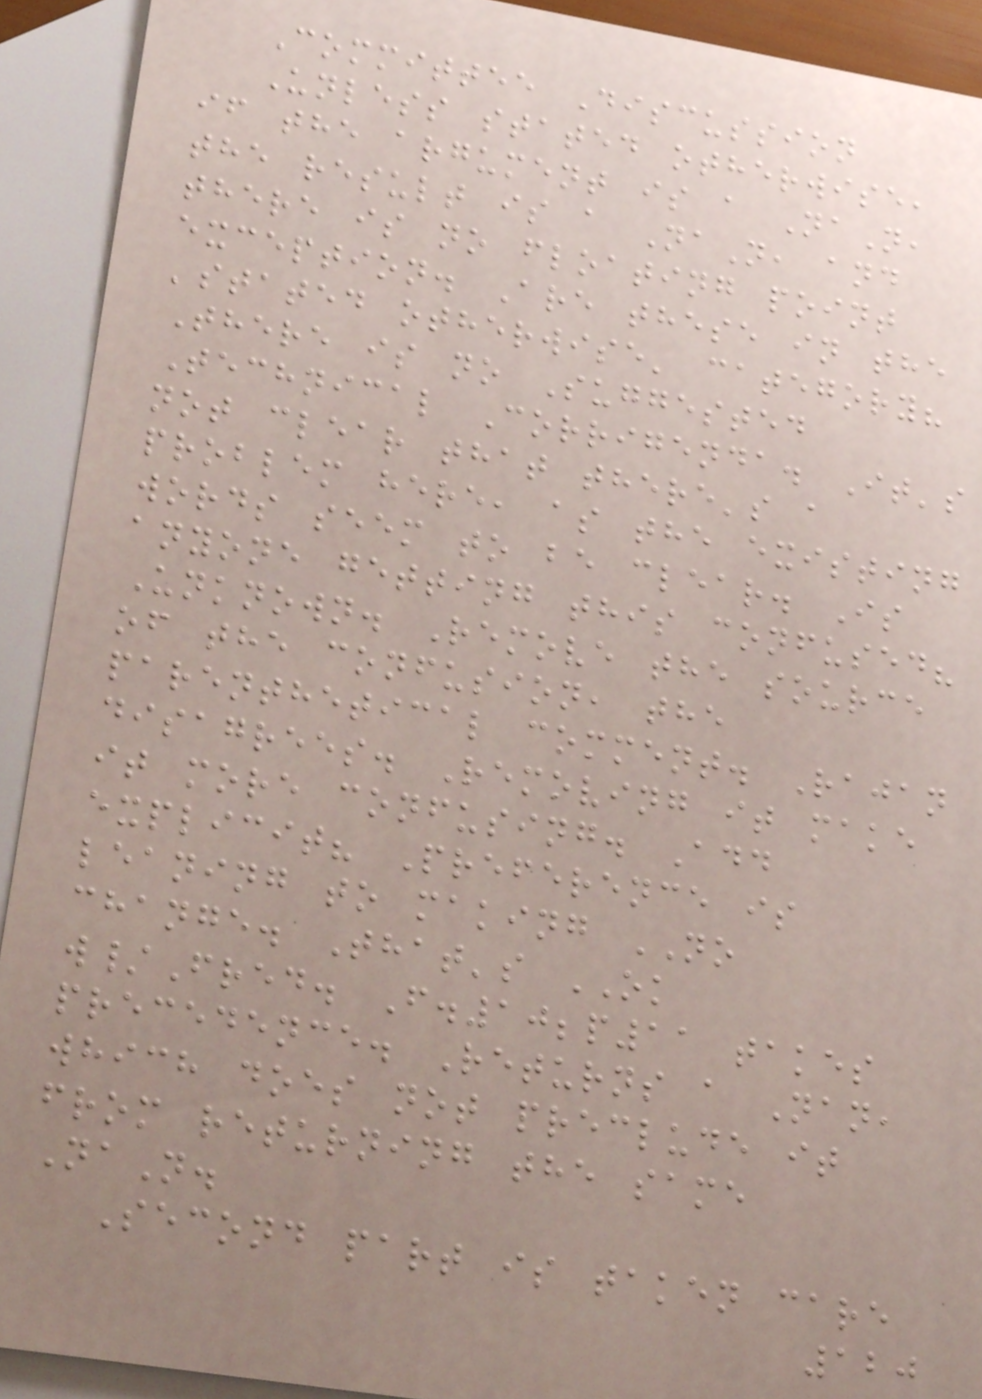Committee Discussion
Unless stated otherwise,
if the argument is a NaN,
the result is a NaN, and
there is no floating point
exception. Are these in the
'stated otherwise' category?
There is no Suggested
Technical Corrigenda. It's
not clear that there's a
problem here, as the existing
words seem to be clear. Is
anyone getting this confused?
Unknown. Remove the source
of the confusion, the
parenthetical comment. Rajan
disagrees. Removing it make
it more confusing. Add
explicit? Preference is
leaning to making NO
change. That's OK
w/Fred. F.10;p11 takes
precedence. Returns a Nan,
which does not preclude it
from returning the same
NaN.
Second part is taken care
120
